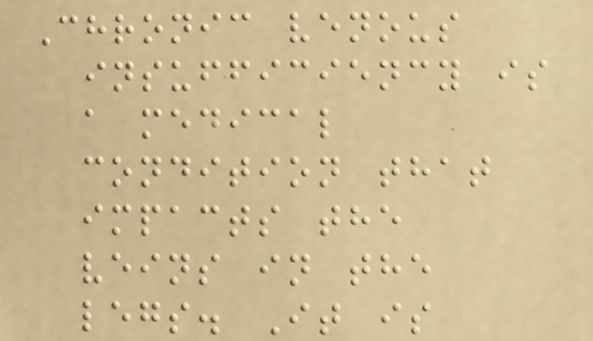Chronic venous
insufficiency is
a medical
condition that
impacts the
veins in the
legs. It is
